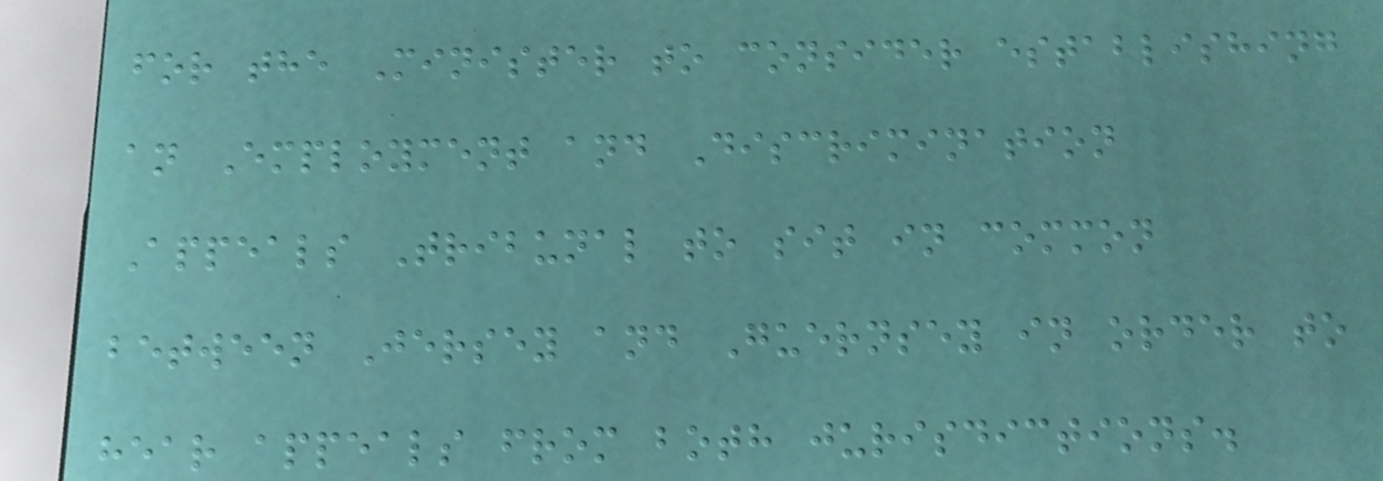for the Minister to consider establishing
an Employment and Discrimination
Appeals Tribunal to sit in common
between Jersey and Guernsey in order to
hear appeals from both jurisdictions.
